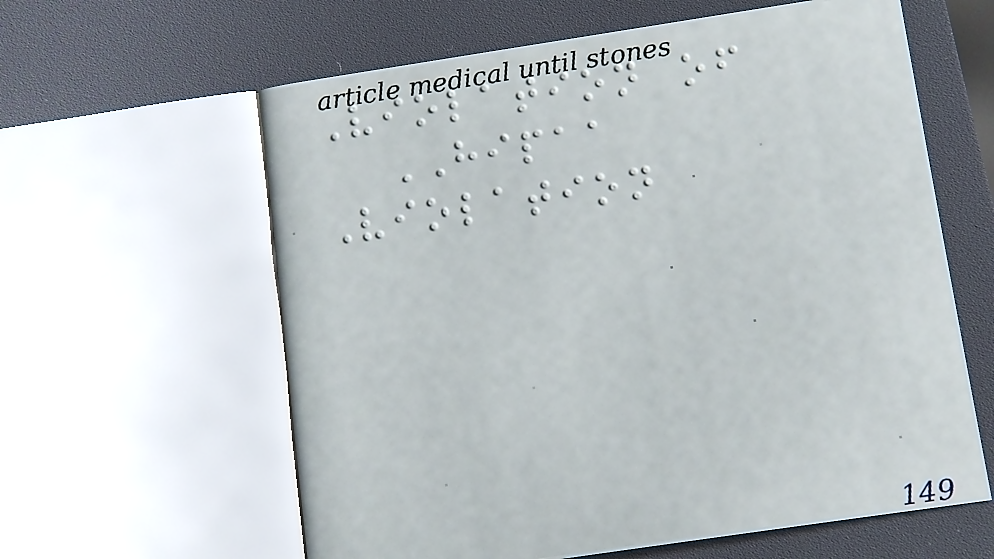Violation of
HIPAA
Violation
